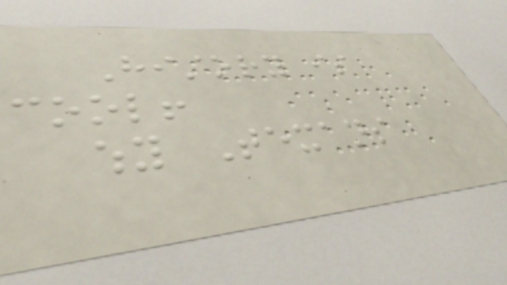History is
cool!
why Texans
